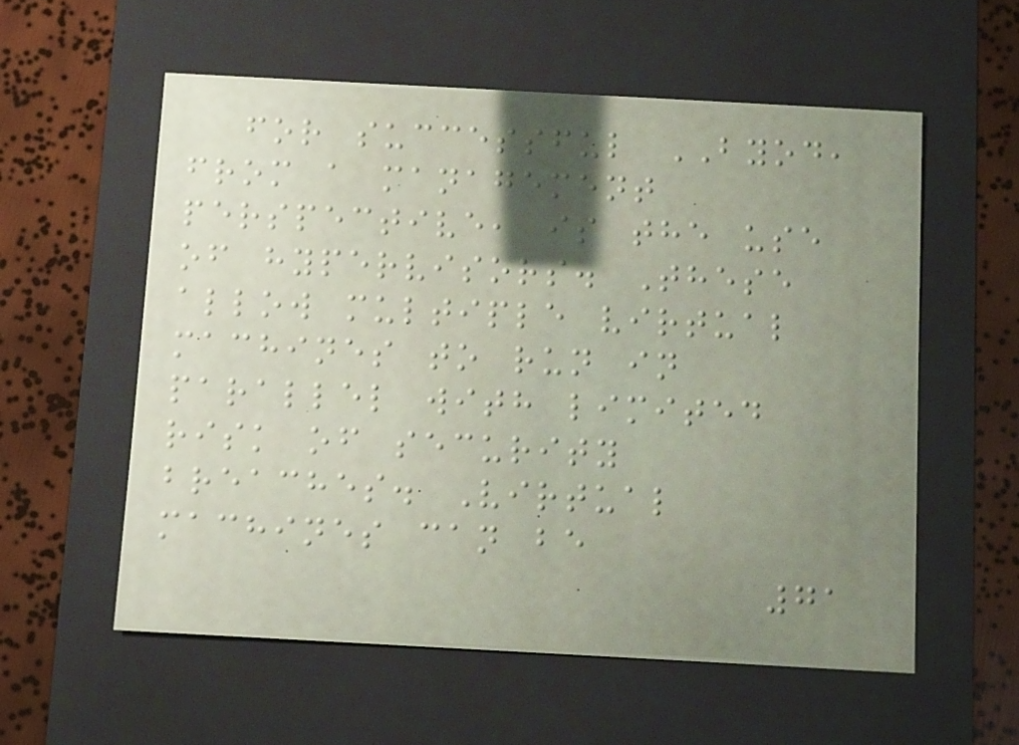for successful BYOD,
from a management
perspective, is the use
of hypervisors. These
allow multiple virtual
machines to run in
parallel with limited
risk of security
breaches. Virtual
machines can be
71
